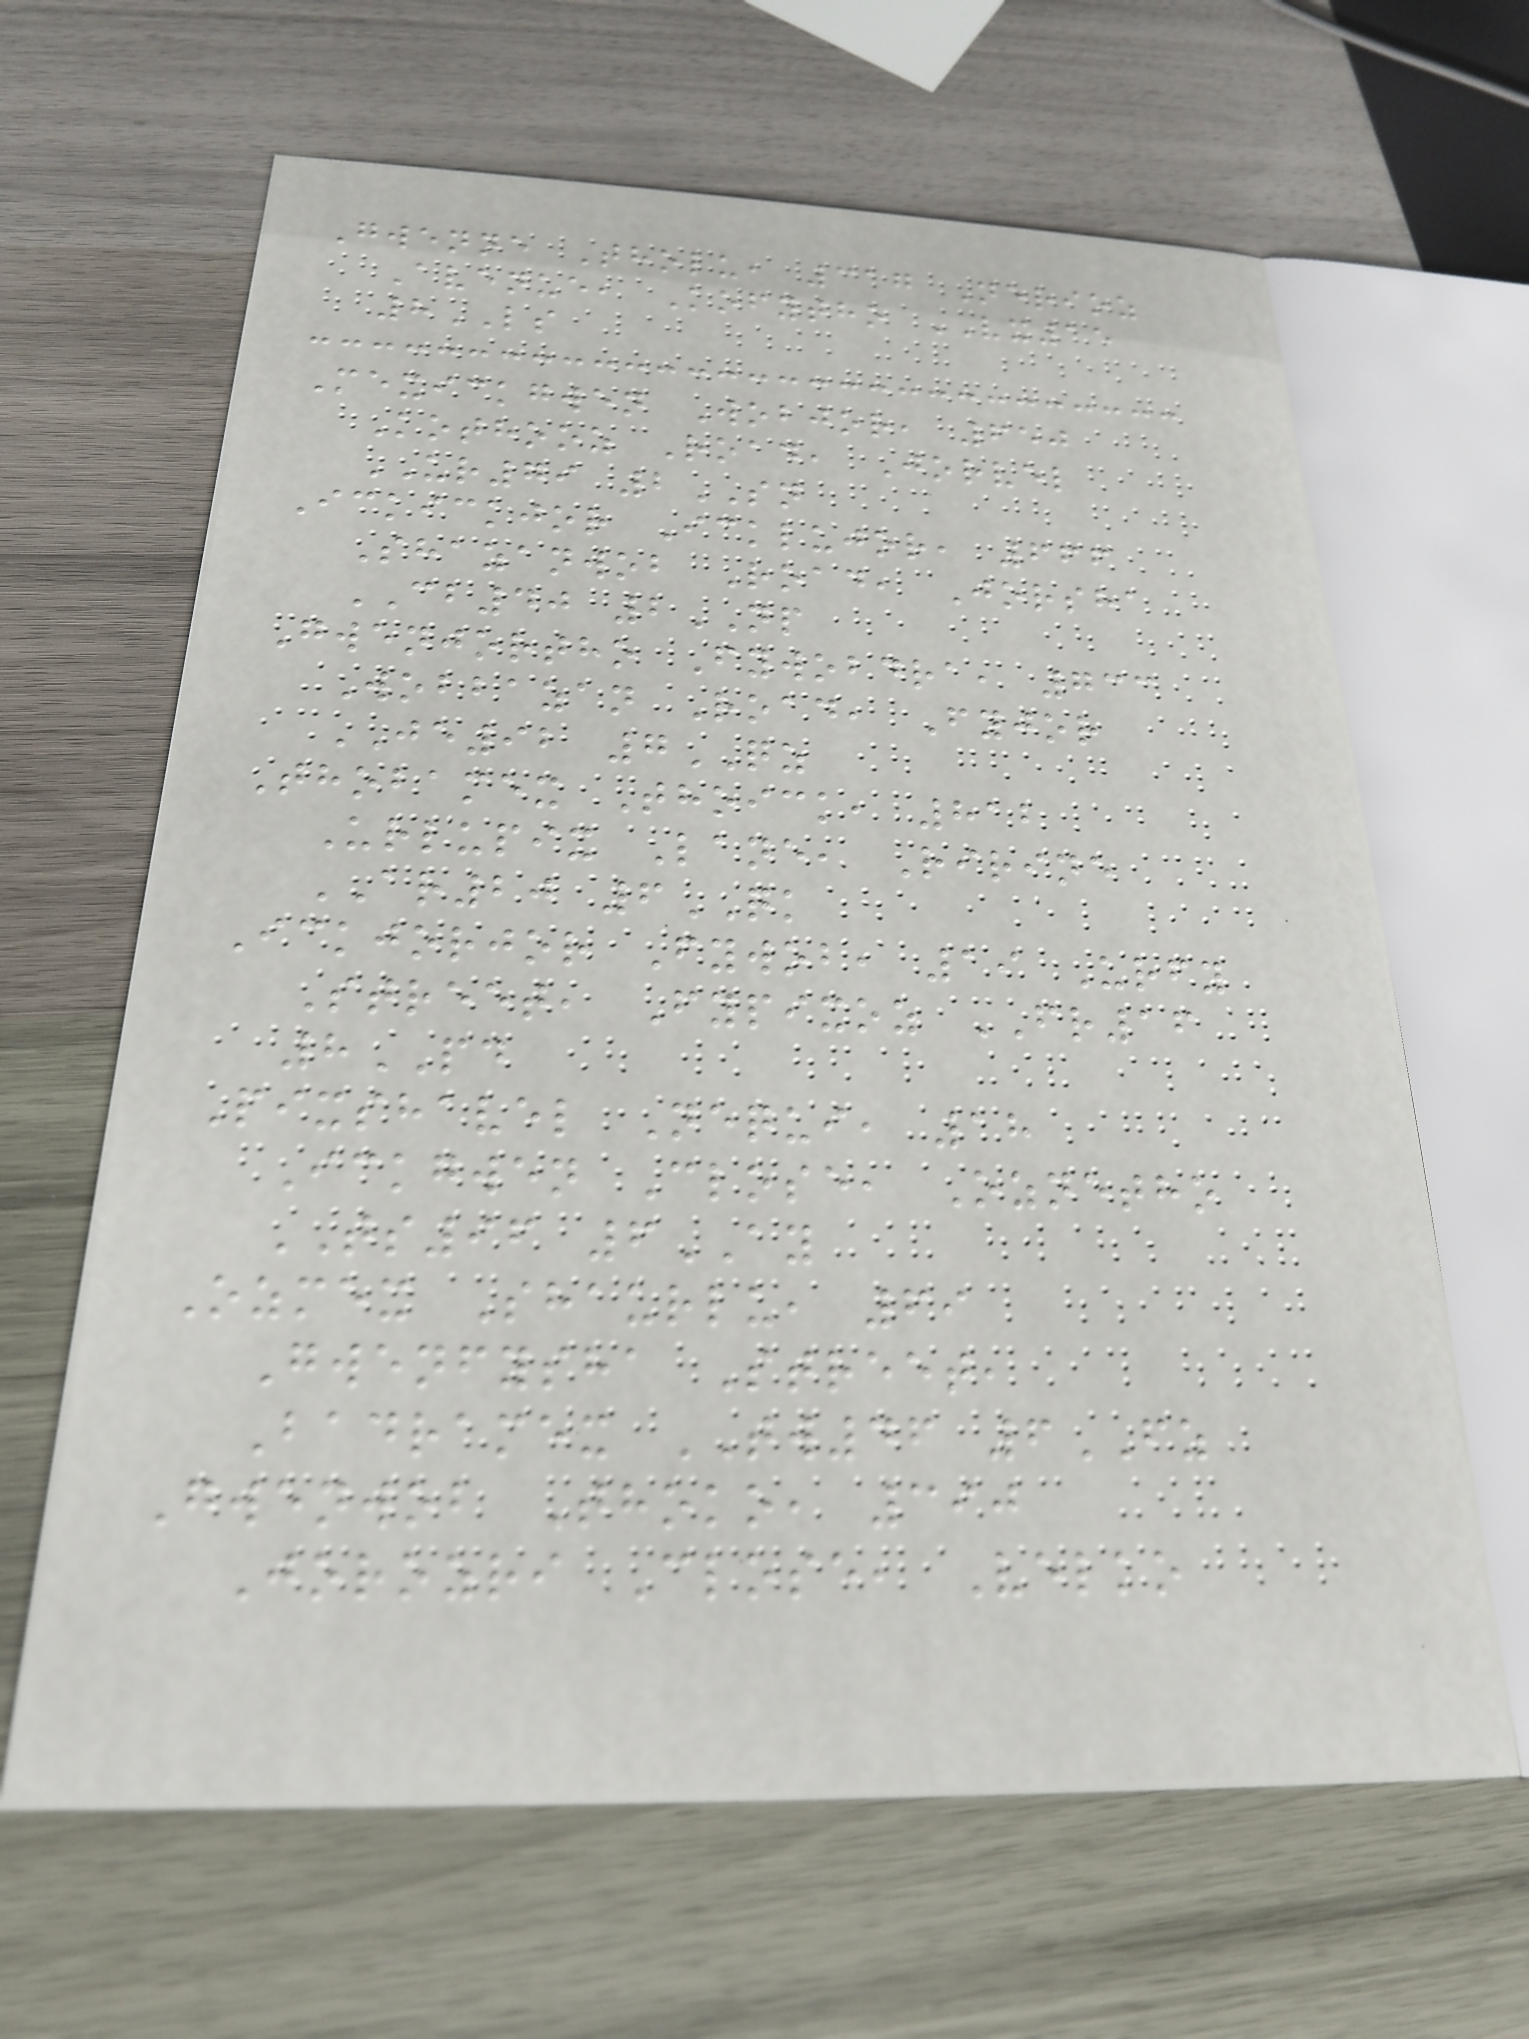Gwenne Tholu, 317 Nerioz
Avenue, Kofytho VX15
8LS
Mexickgwen Wobjor, 650
Kothooz Road, Jorvel
UR79 2SN
Ickickjor Icklujor, 666
Shazanwob Road, Jorsha
CB40 2NP
Gwenjortho Fywobdra, 733
Wobbazan Road, Fyjor
JE92 7QZ
Thobamex Thoick, 812
Urlupix Lane, Ririne
AR20 6QK
Ickjorjor Fywob, 19 Urfy
Street, Fypixoz FR16
8PD
Pixshavel Nequi, 18
Ickgwen Close, Oznetho
TS96 6AY
Ozmex Shaurlu, 69
Gwenfysha Street,
Badramex TW46 6FZ
Gwenwob Thoko, 390
Jorozri Close, Velko
